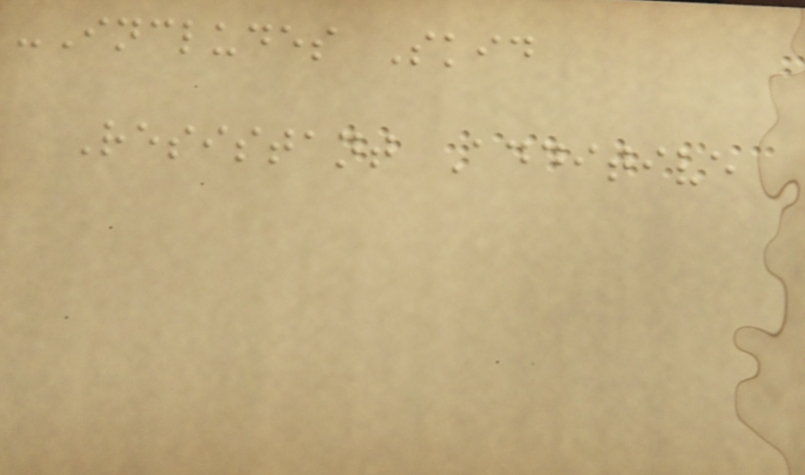-Includes Skid
Resistant Additive
